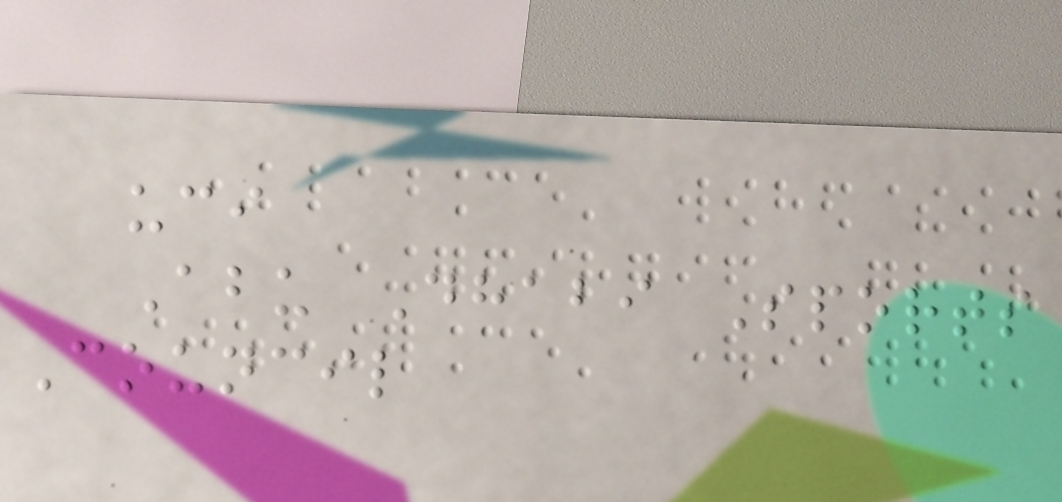uci
Abu Dhabi Sports
Council
